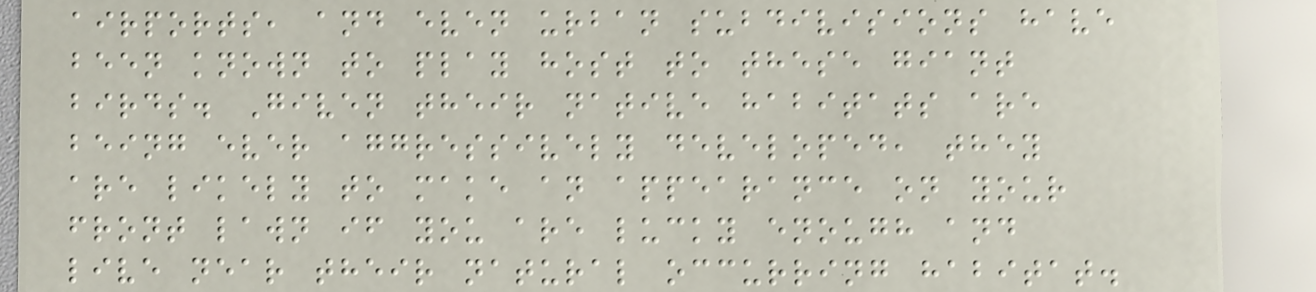airports, and even urban subdivisions have
been known to play host to these giant
birds. Given their native habitats are
being ever aggressively developed, they
are likely to make an appearance on your
front lawn if you are lucky enough and
live near their natural occurring habitat.
